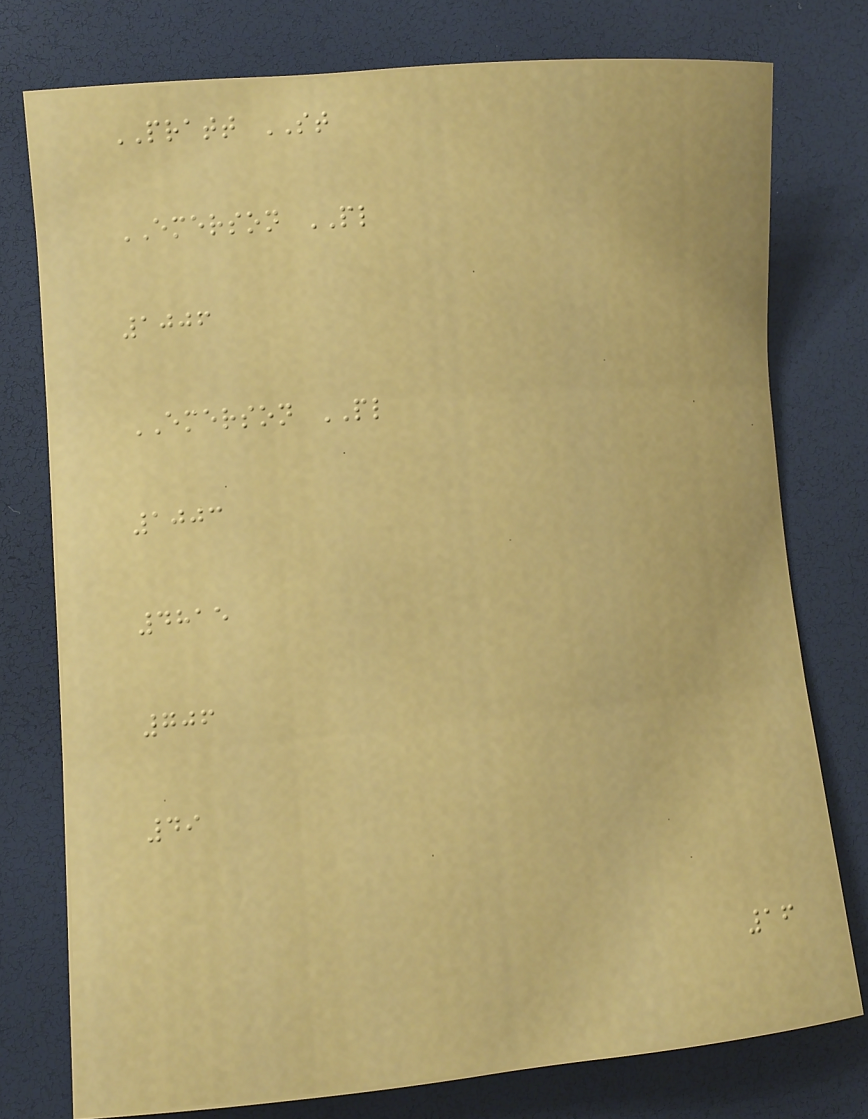PRATT ST
EMERSON PL
1006
EMERSON PL
1003
4815
706
49
16
